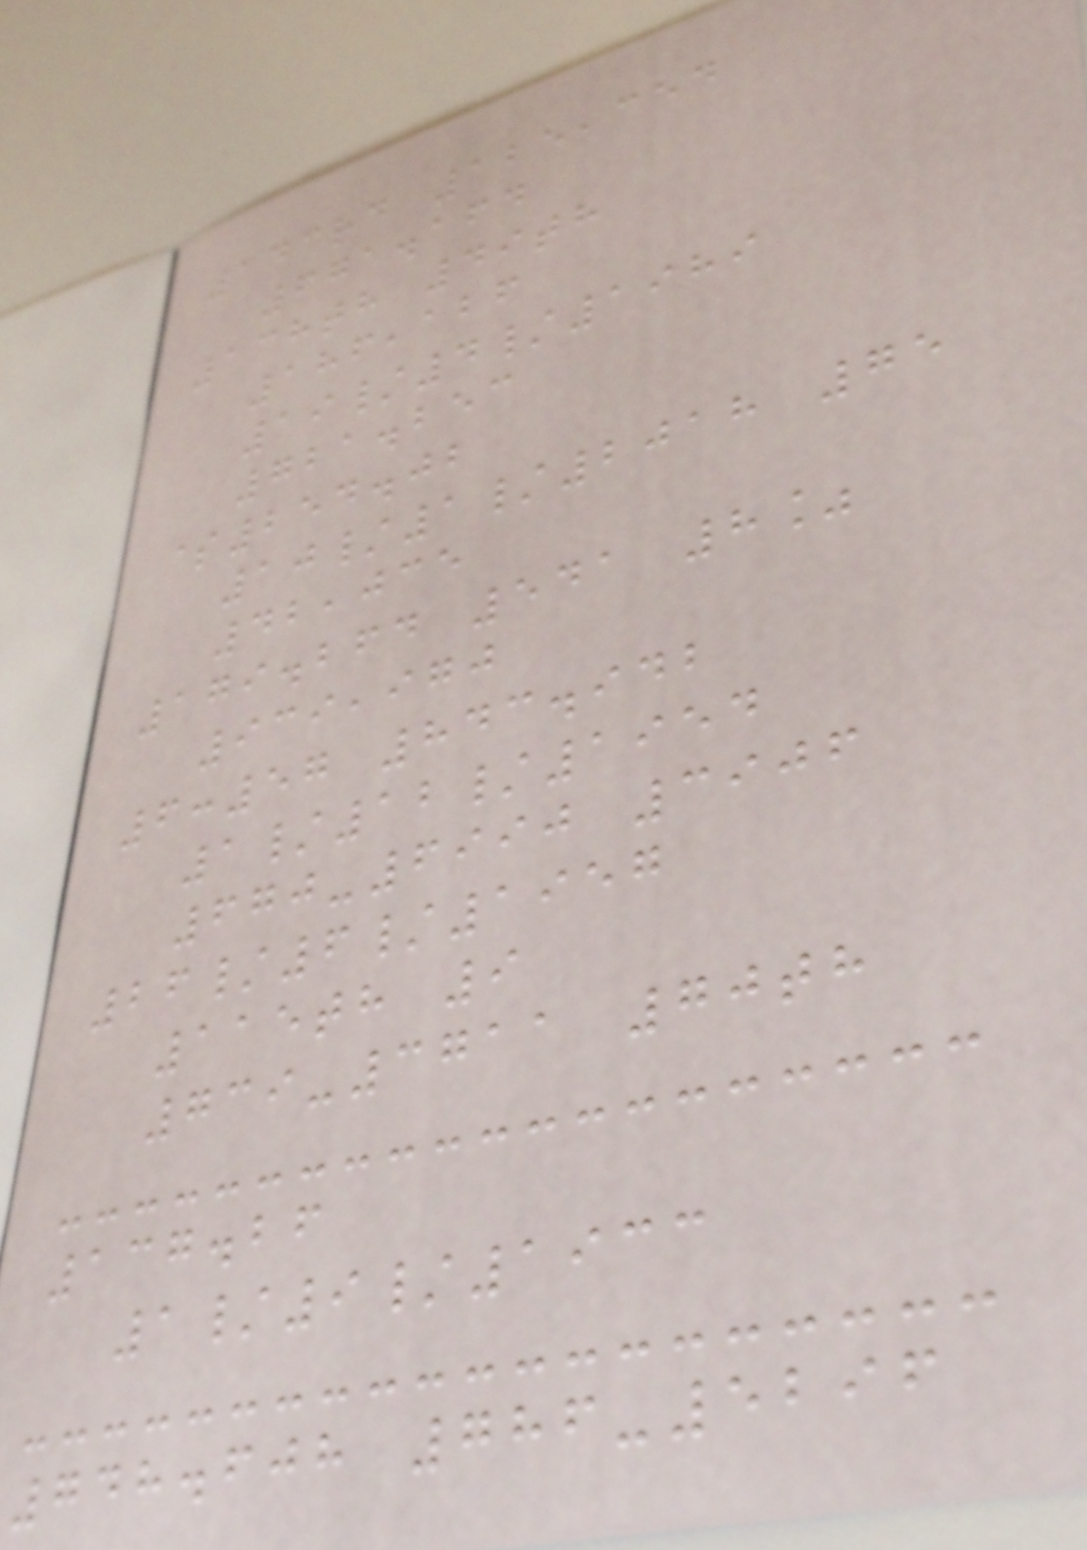143rd 125,354
671.164
138th 49th
186,126
19/4/1989
721.253
$254.02
10/1/2018 75
42,035
179.264 541 8%
939,970
6:57 843.942
1/12/1954
670-6990 3906
26/6/1957
115th 9
739-3711 70th
137.26
1/9/1933
748.608 786-5296
